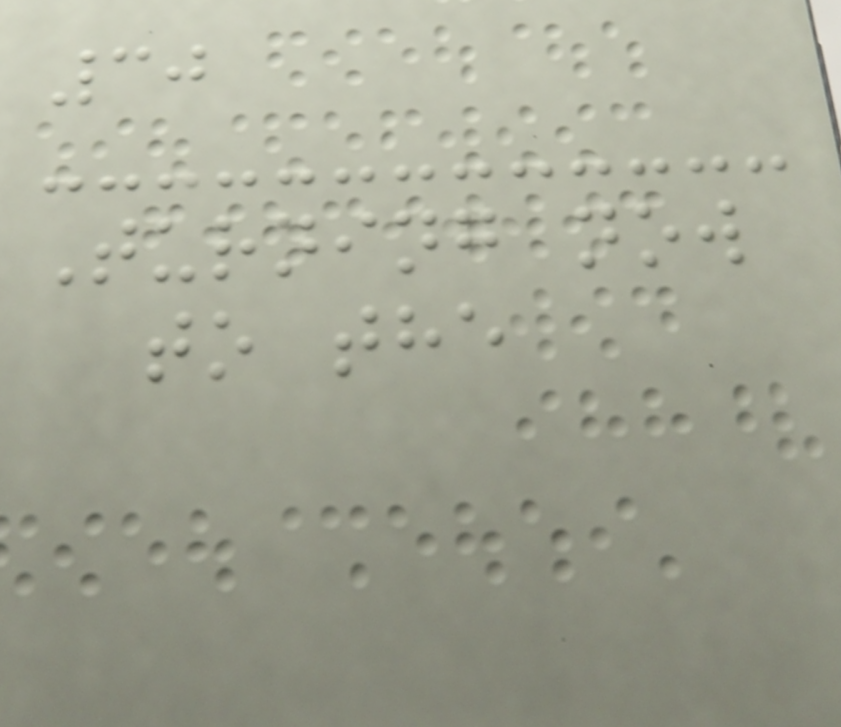30
Turning now
to the
